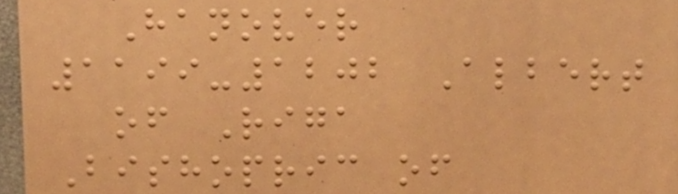Hanover
1199-1202 Albert
of Riga
Bishopric of
